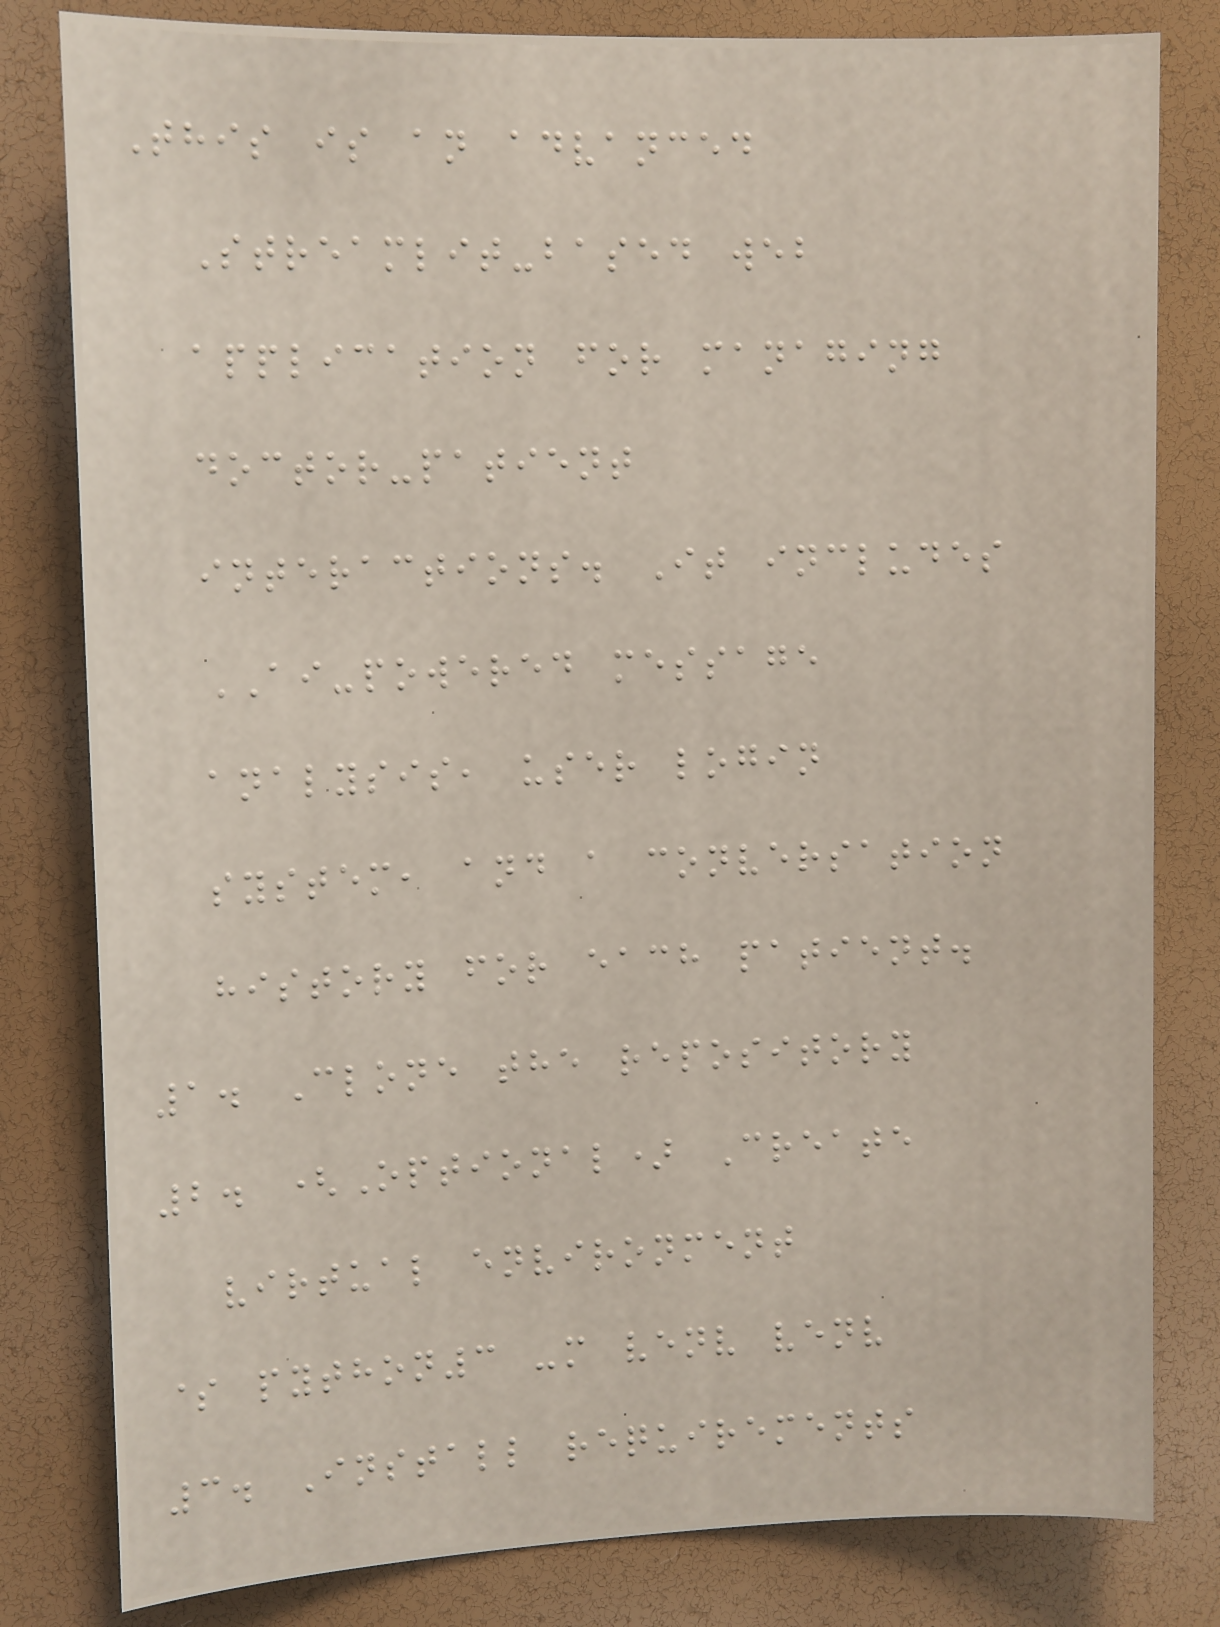This is an advanced
Streamlit-based web
application for managing
doctor-patient
interactions. It includes
AI-powered message
analysis, user login
system, and a conversation
history for each patient.
1. Clone the repository
2. (Optional) Create
virtual environment
$ python3 -m venv venv
3. Install requirements
